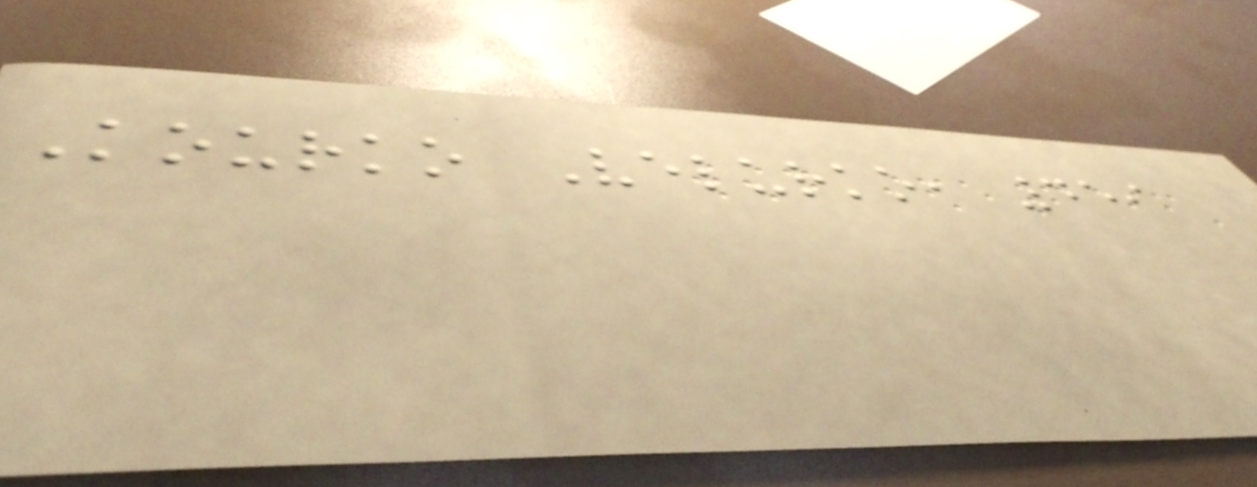Kourko Velurko, 459
